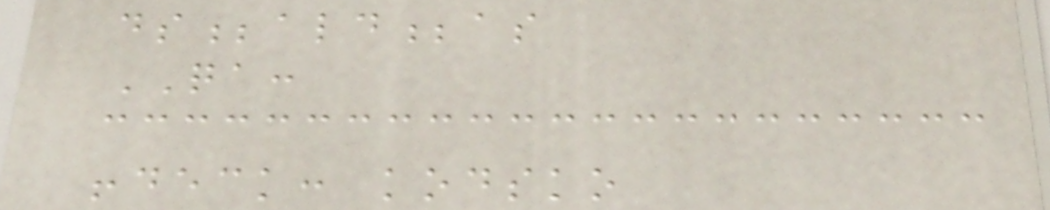ds;ald;as
QA:
!deck: kodsko
